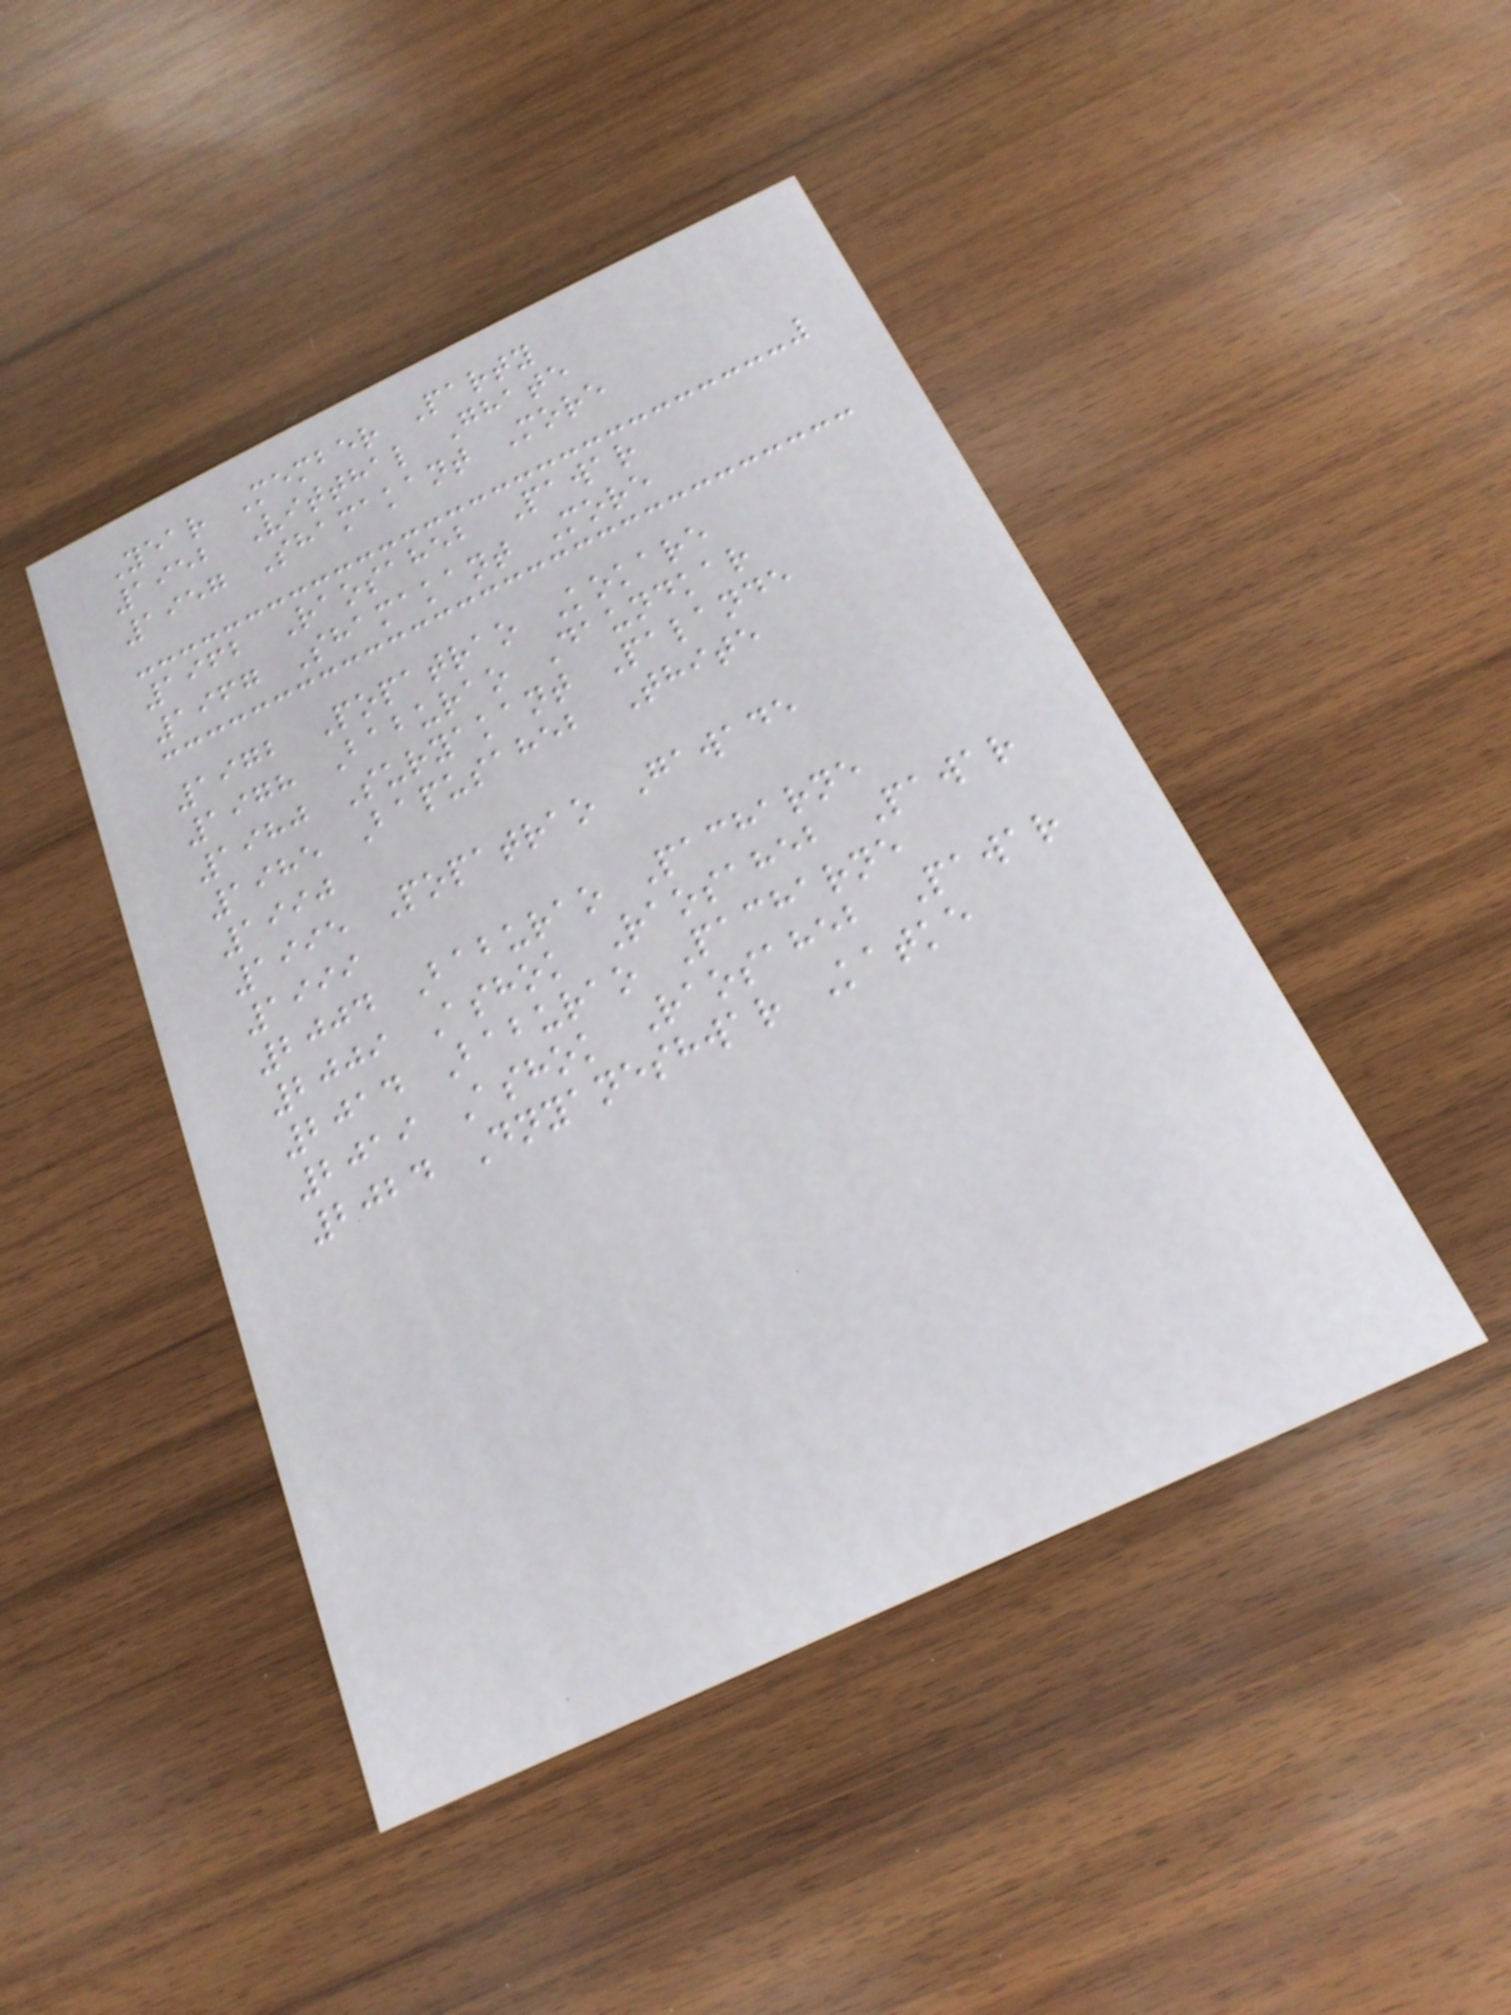Year Member Party
1952 Vitthal Ghate
1957 Shamakant More
1962 Raosaheb Pawar
1967 Shamakant More
1972 Popatrao Kokare
1978 Baburao Daundkar
1980 Suryakant Palande
1985 Bapusaheb Thite
1990
1995 Popatrao Gawade
1999
2004 Baburao Pacharne
2009 Ashok Raosaheb Pawar
2014 Baburao Pacharne
2019 Ashok Raosaheb Pawar
2024 Dnyaneshwar Katke
